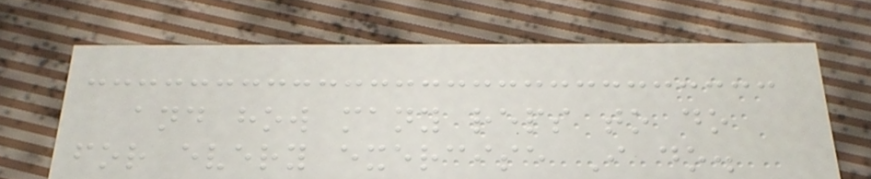and how many reps to do
for every exercise I do.
